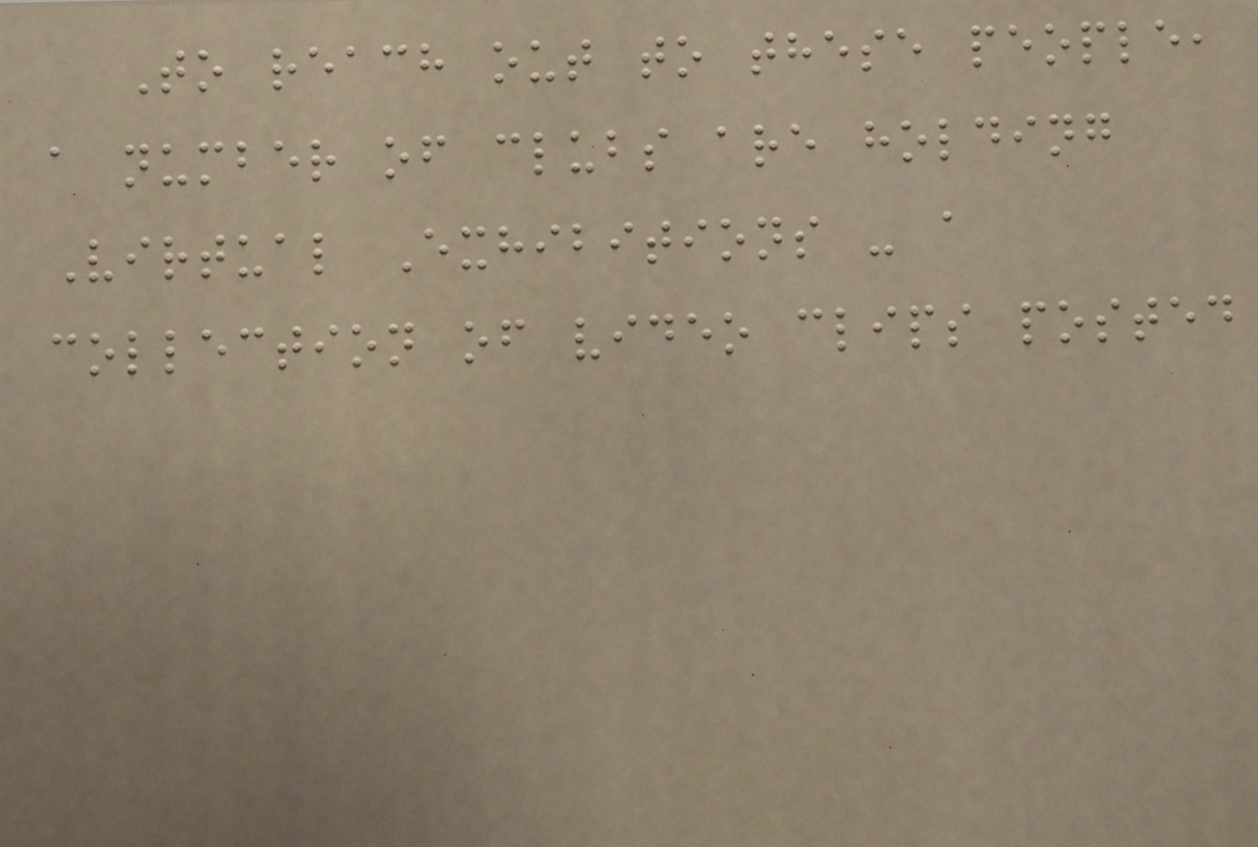To reach out to these people,
a number of clubs are holding
Virtual Exhibitions - a
collection of video clips posted
